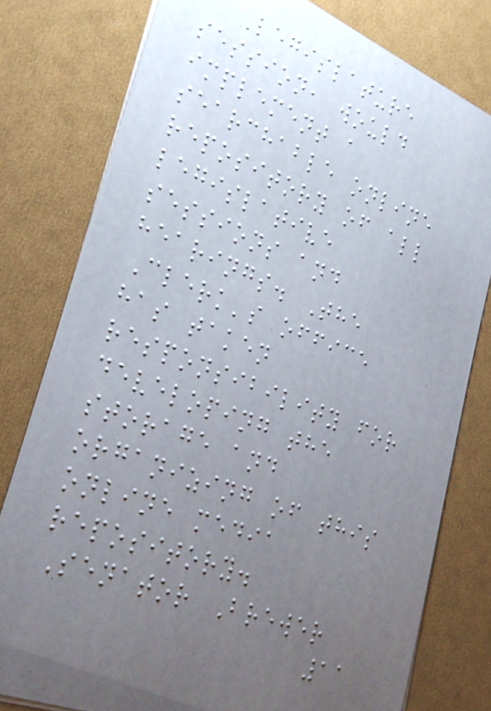Legislature
session, would
implement a
searchable online
repository of all
legislative
sessions and
hearings. The
Clerk's office
has taken
responsibility for
developing the
storage and
organizing of this
online media
repository.
Senator Brewer
11
